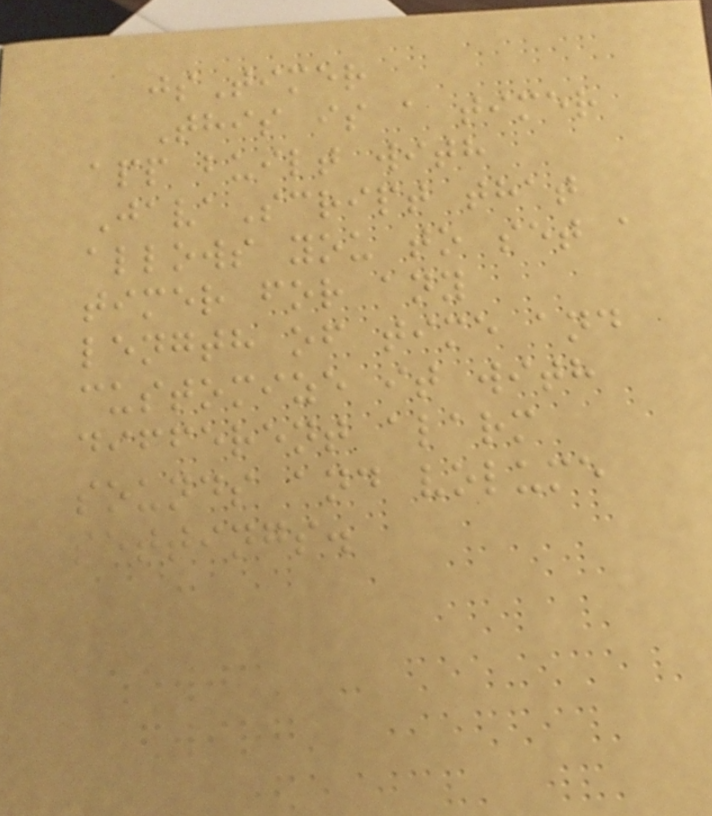jsTimer
This is a timer
app built with
JavaScript that
allows you to set a
timer for any
length of time and
customize it with
different alarm
sounds and volume
settings.
